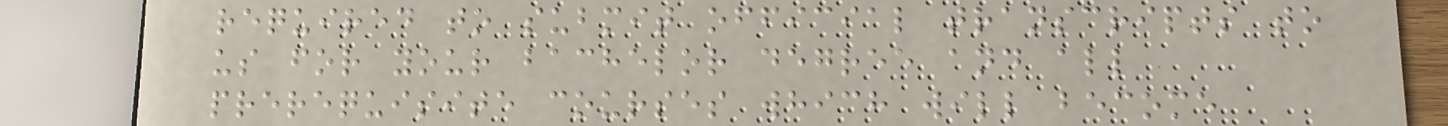required to submit official transcripts to
us for your bachelor degree and all
prerequisite courses which will become
